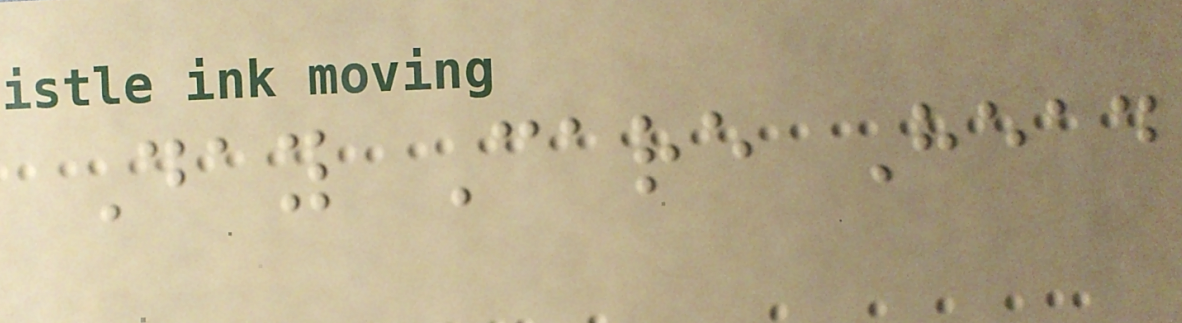Day Care Head
